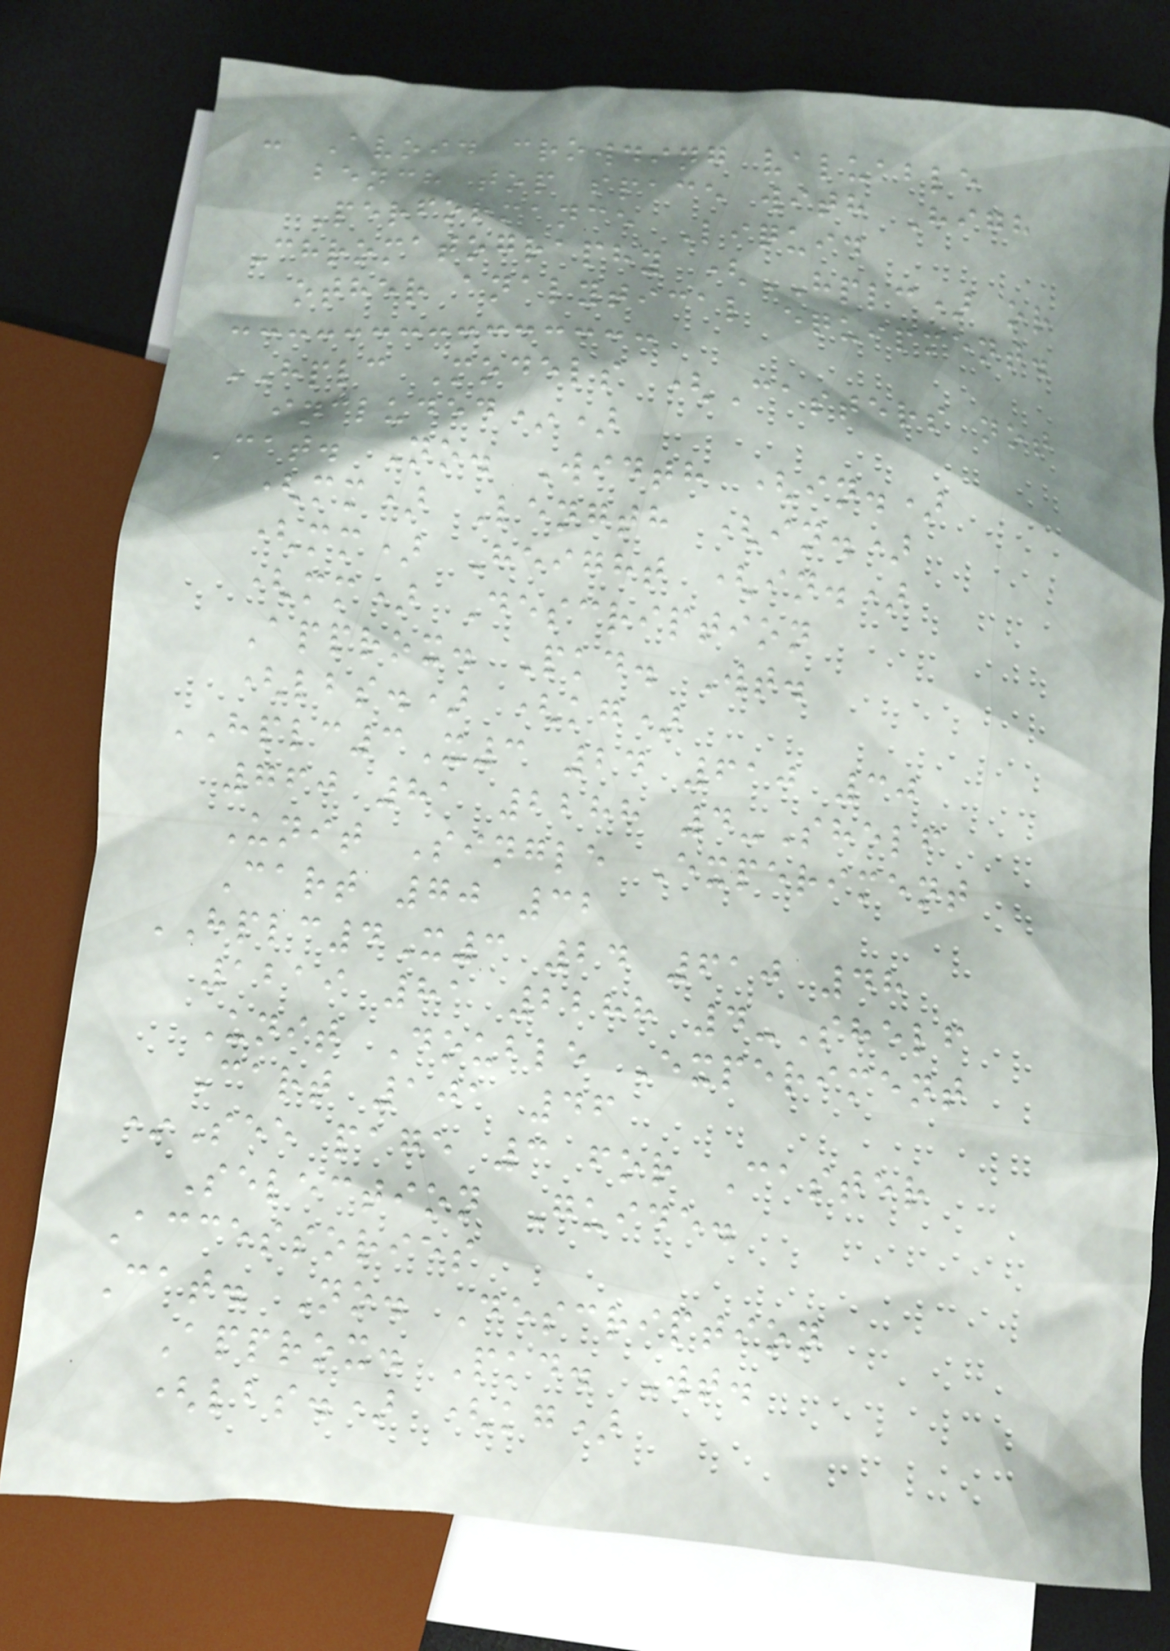- Avoid crowding valuable
bench top space with High
Performance Liquid
Chromatography (HPLC) or
other analytical equipment.
HPLC Models (Casters not
included*)
Cat. No. Width (in.)
(mm) Length (in.)
(mm) Height (in.)
(mm) Description
Approx. Pkd. Wt.
(lbs.) (kg)
HPLC3X3 24 610 30
760 81 2288 4-Shelf
Unit Single Experiment
Cart 70 32
HPLC4X3 24 610 48
1219 81 2288 4-Shelf
Unit Double Experiment
Cart 101 46
*See page 3 for Caster
Selection Guide.
Accessories
Cat. No. Description
Approx. Pkd. Wt.
(lbs.) (kg)
